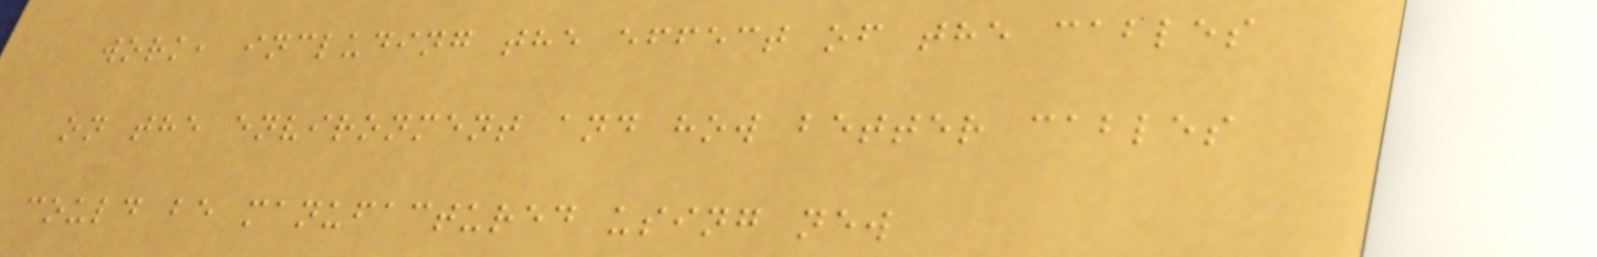work, including the effect of the cables
on the environment and how better cables
could be manufactured using new
